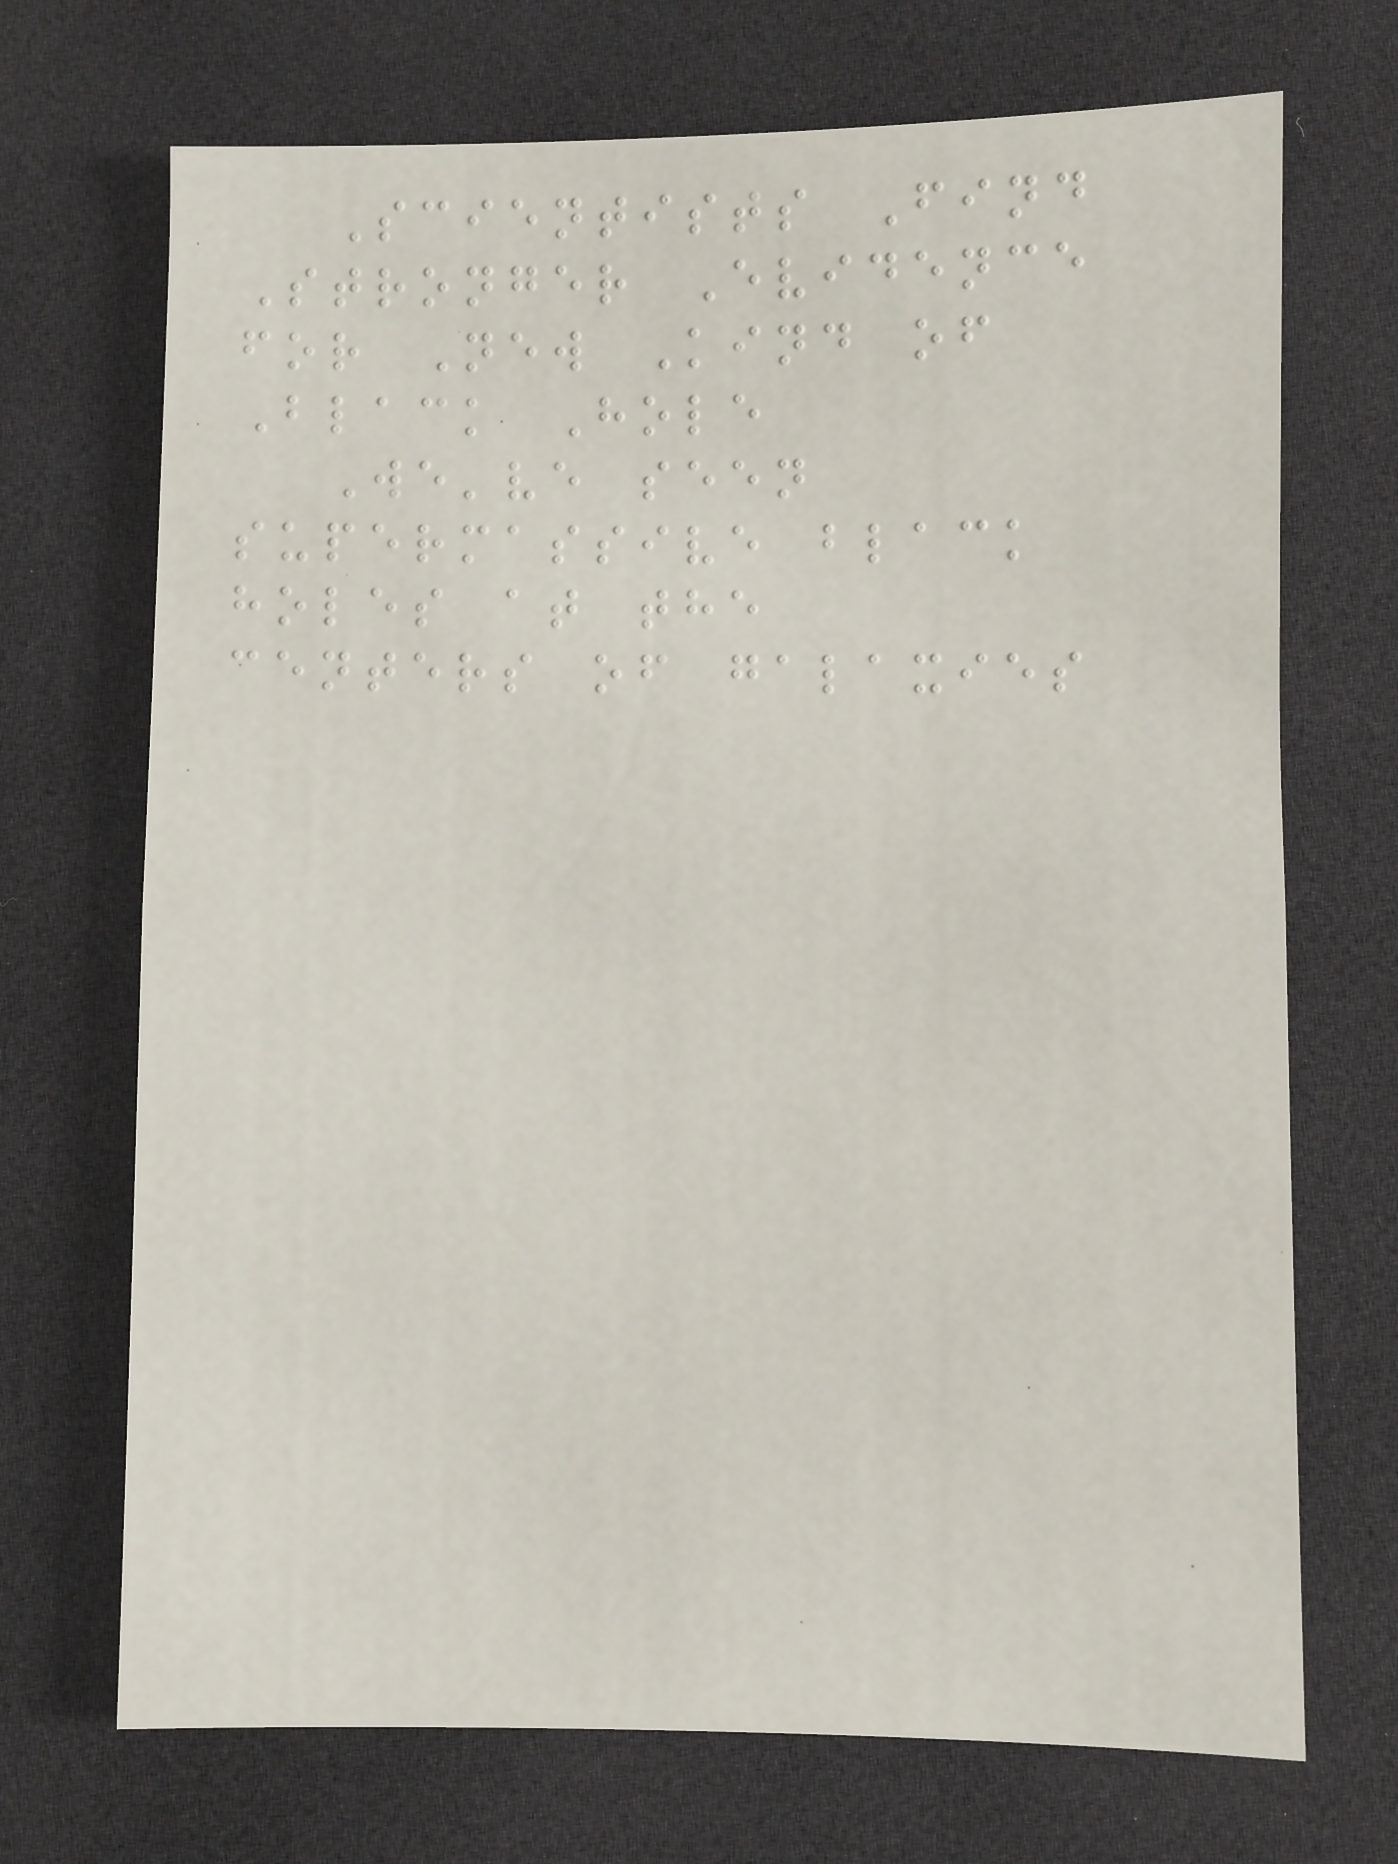Scientists Find
Stronger Evidence
for New Kind of
Black Hole
We've seen
supermassive black
holes at the
centers of galaxies
